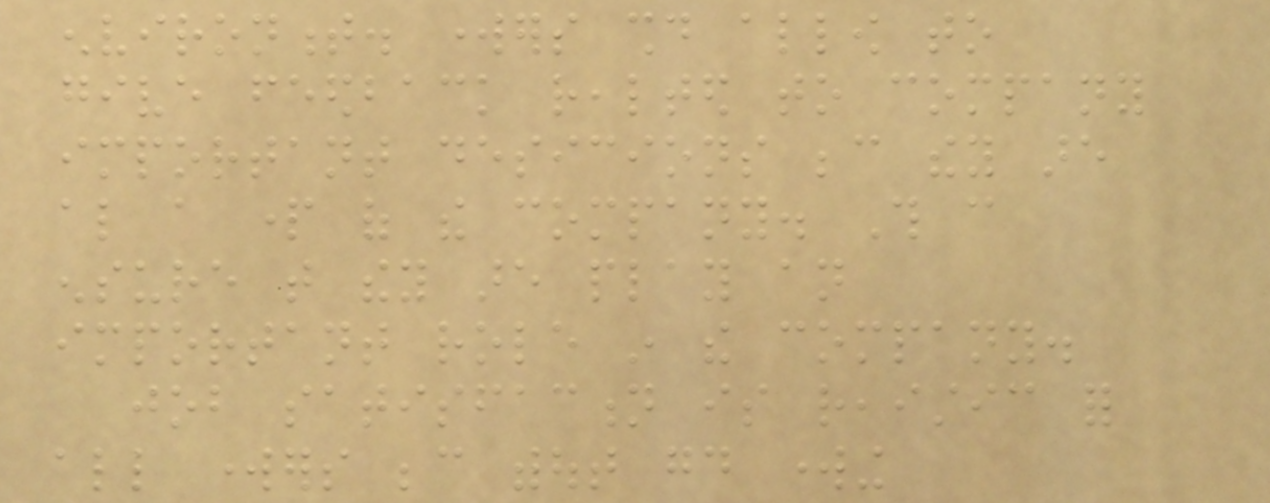environment. workers should allow to
give feedback realted to company
important desicions because they are
also a part of the company. This can
ensure that they are play an
important role in the company.
job satisfaction is reaistic for
all workers because without good working
